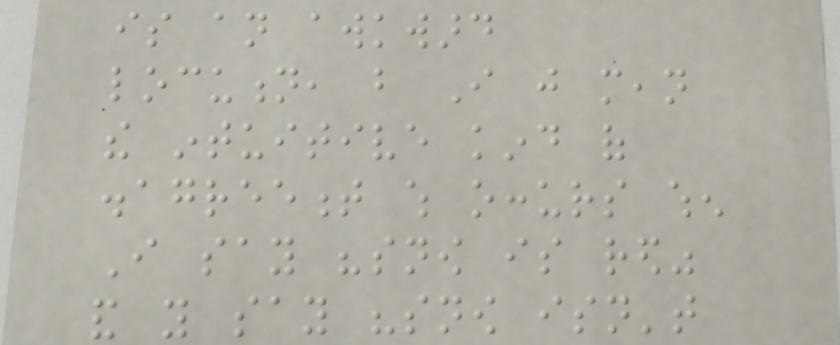is an awkward
locution, but I just mean
the intuitive kind of
disagreement which occurs when
I say "snow is red"
and you say "snow isn't
